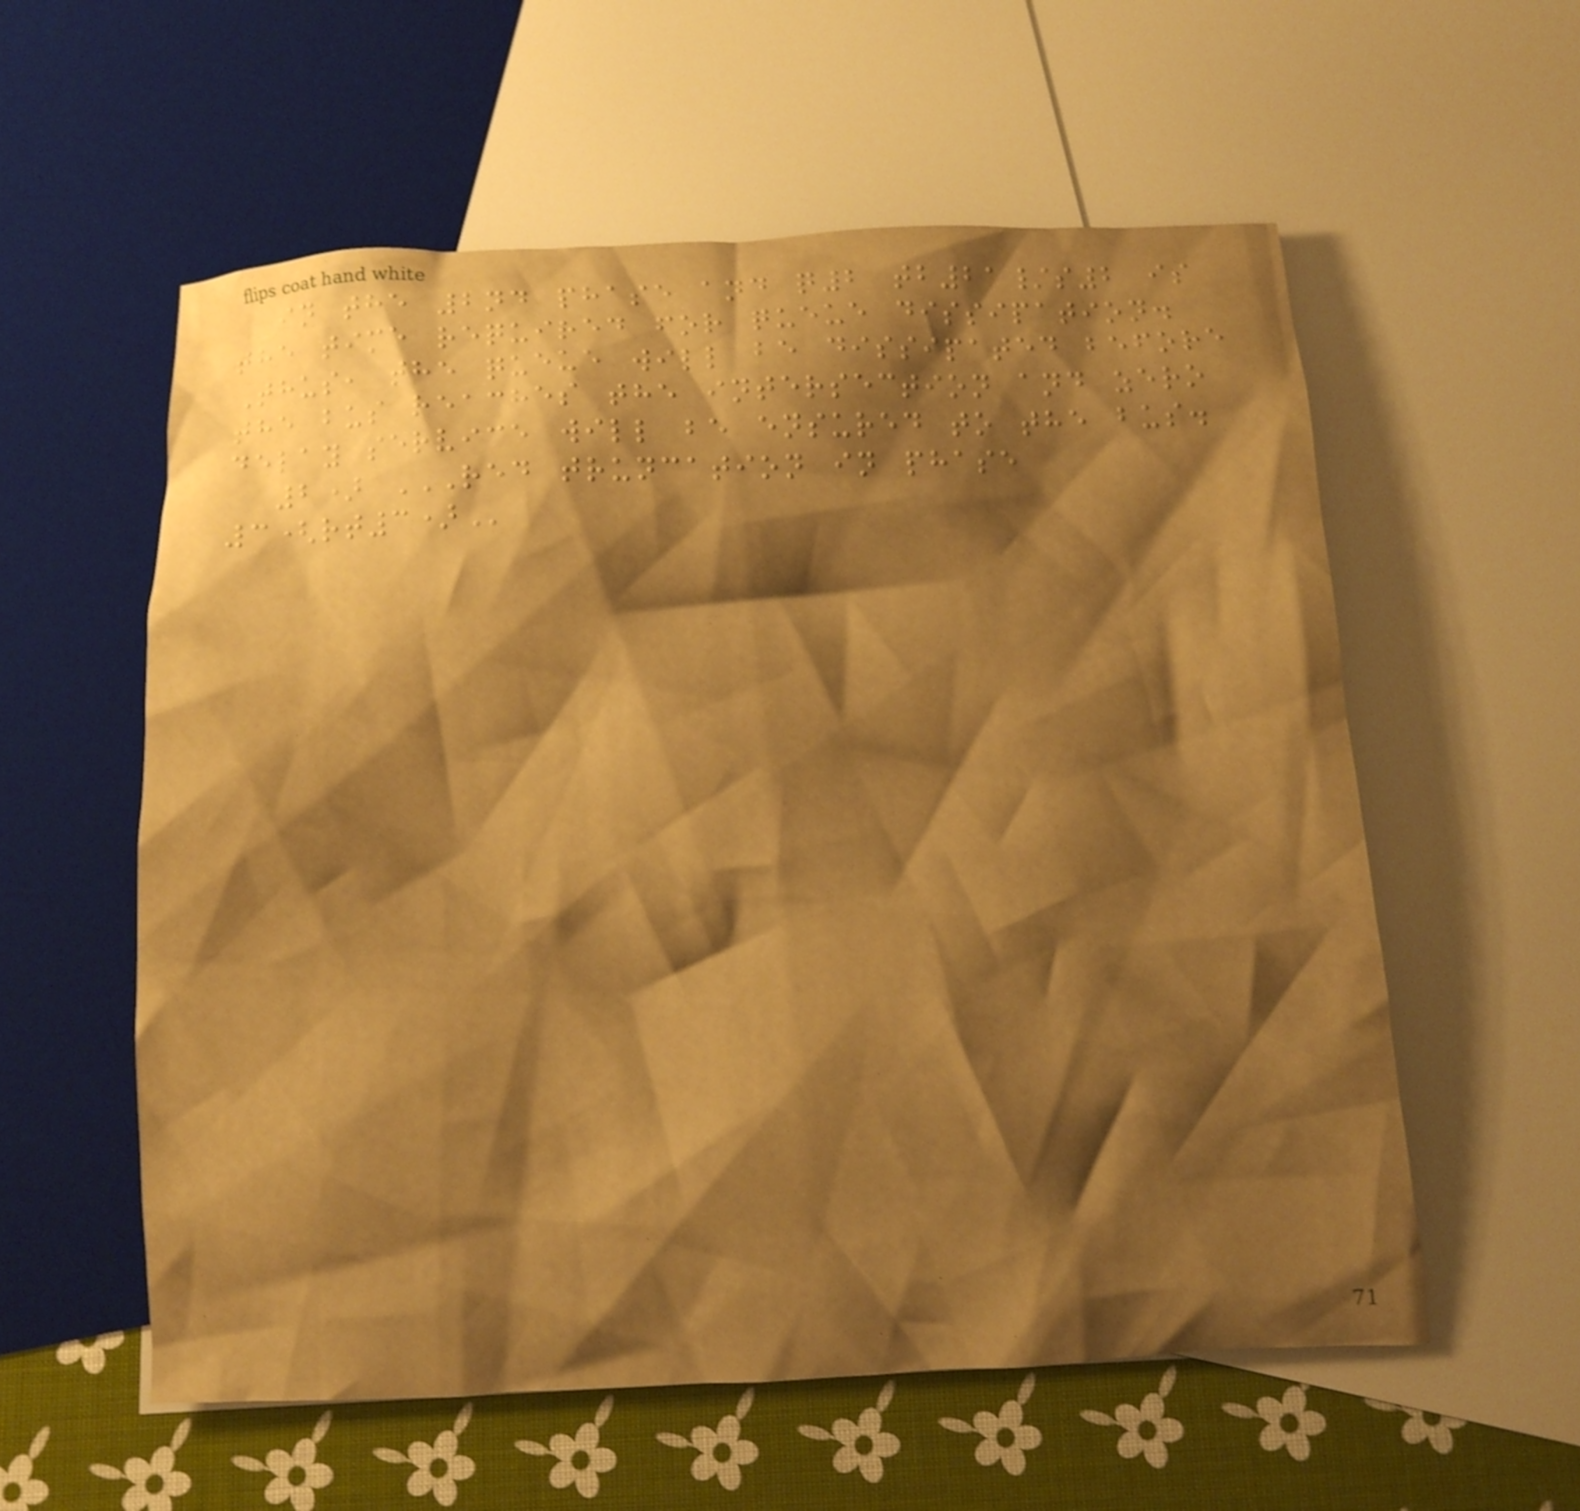in the 2nd phase and q2 tb21/s2 is
the time required for queue dissipation.
Thus, the queue will be dissipated before
the bus reaches the intersection and zero
delay service will be ensured to the bus.
2) RED TRUNCATION IN PHASE
3(RT3)
